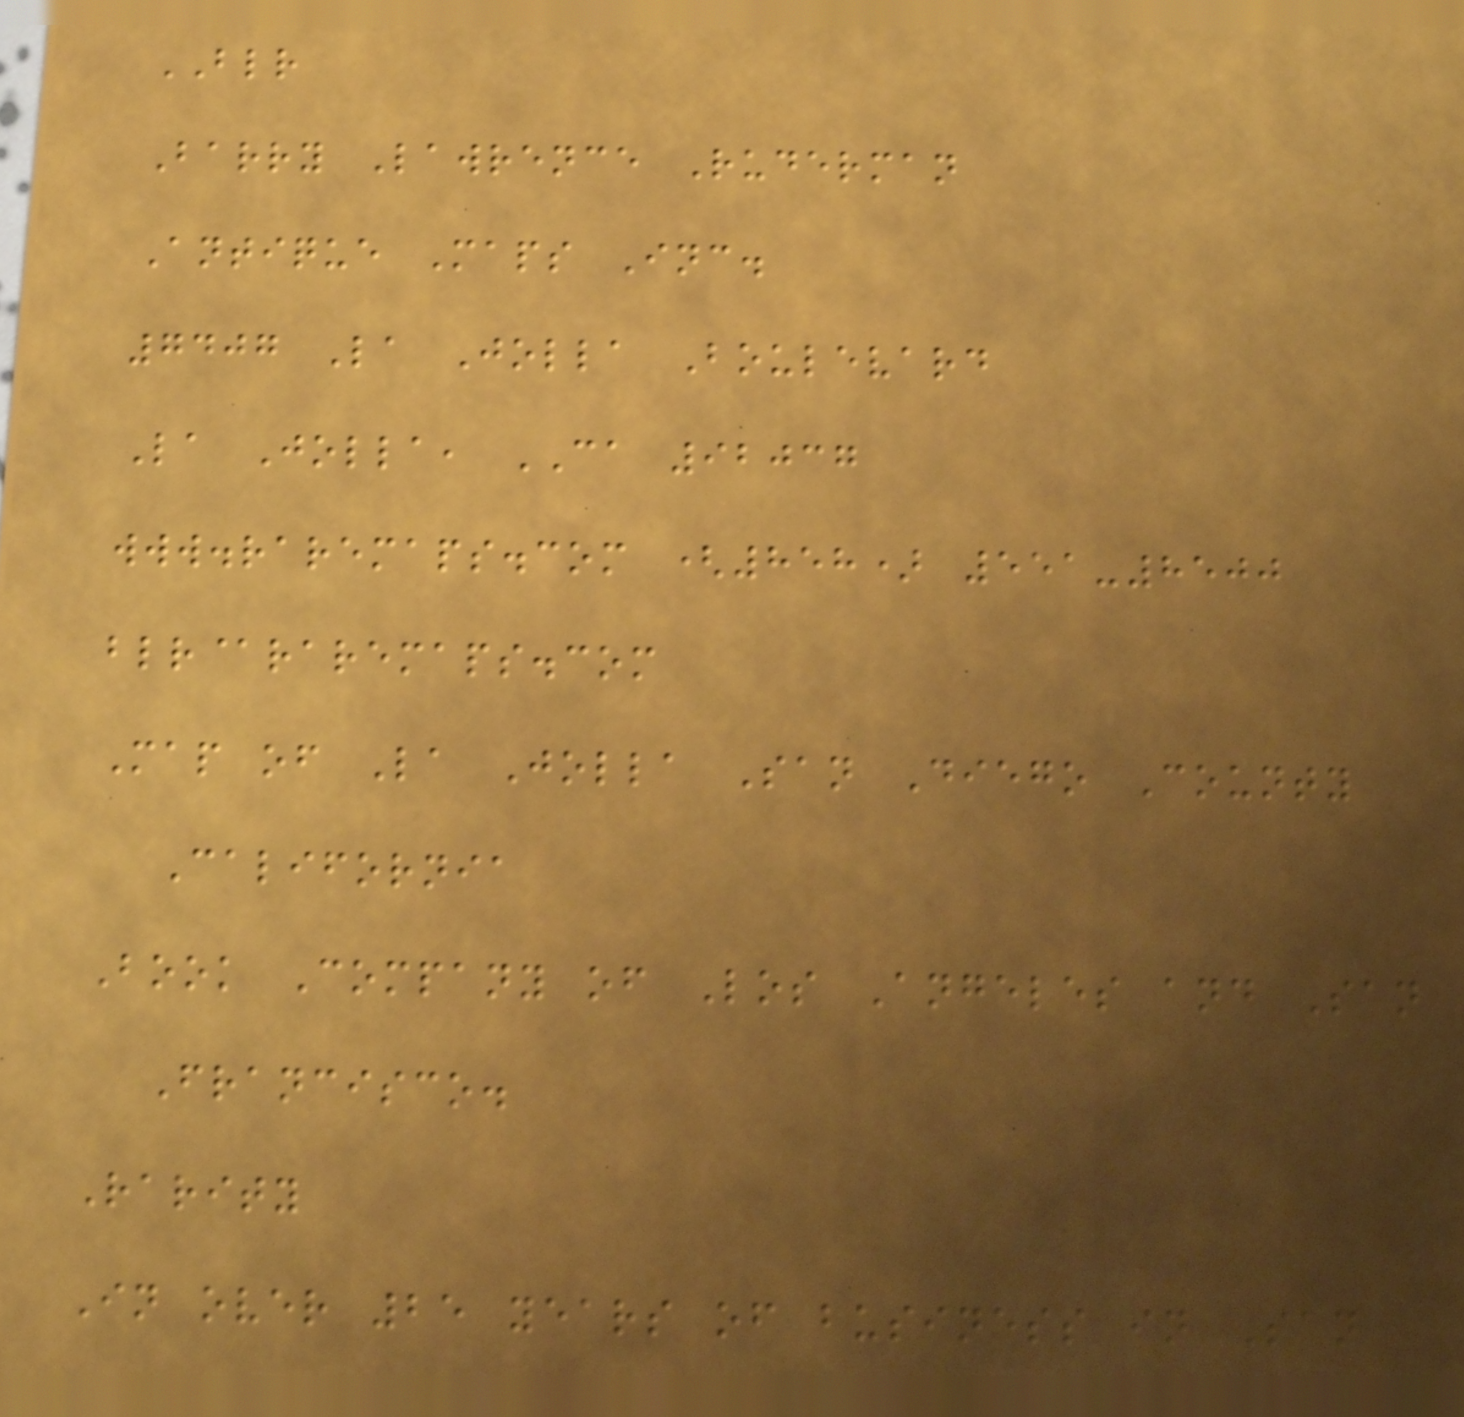BLR
Barry Lawrence Ruderman
Antique Maps Inc.
7407 La Jolla Boulevard
La Jolla, CA 92037
www.raremaps.com (858) 551-8500
blr@raremaps.com
Map of La Jolla San Diego County
California
Book Company of Los Angeles and San
Francisco.
Rarity
In over 25 years of business in San
